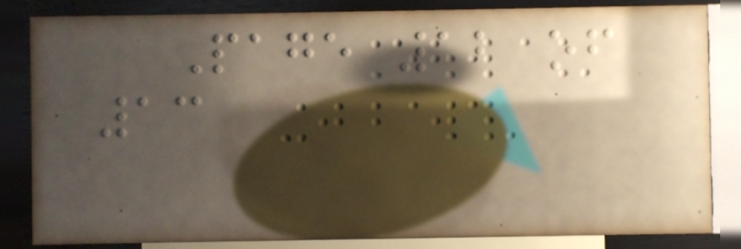Page 12 of
13
